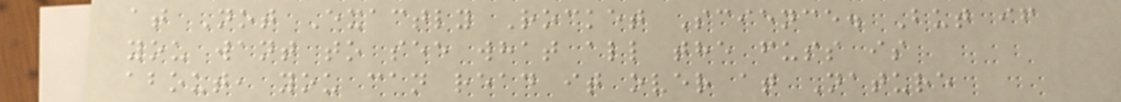at Not Exactly Rocket Science. But if
you want to see what all the fuss is
about, you can read it over at Nature
